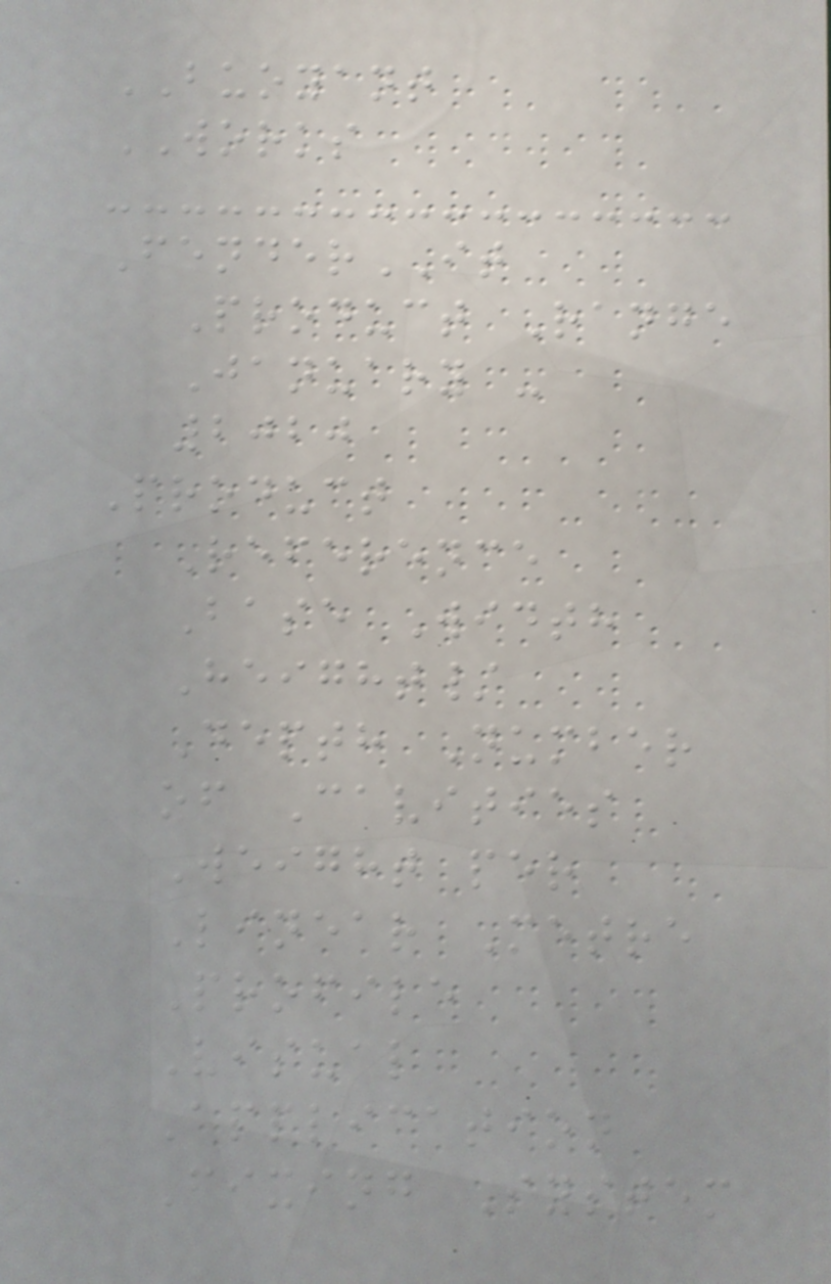BUOYANT
WORKS
FenderIT
Product Range
January -
2020
Product
Reference
Base Width
Height/
Depth Number
of Cavities
Weight per
Linear Metre
Profile
Visual
Application
Fixing System
